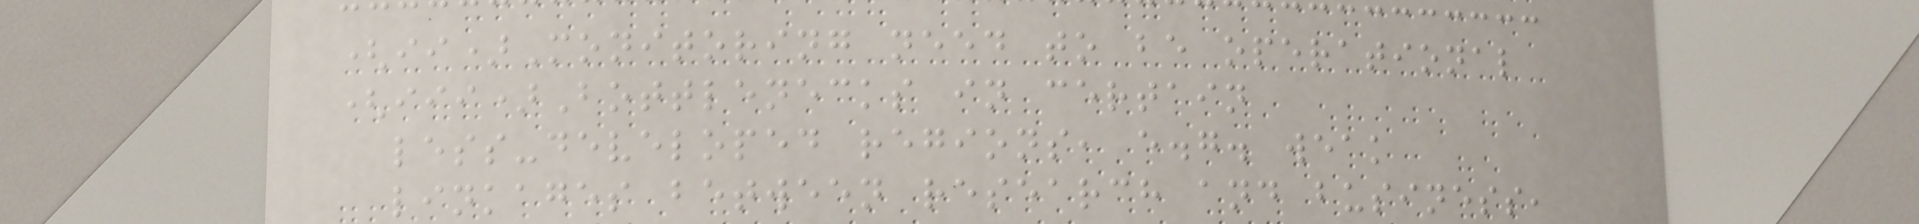(ii)Monitoring need to be operational
(iii)Bottlenecks in certain
less-developed regions, e.g. weak
linkages between research and business,
